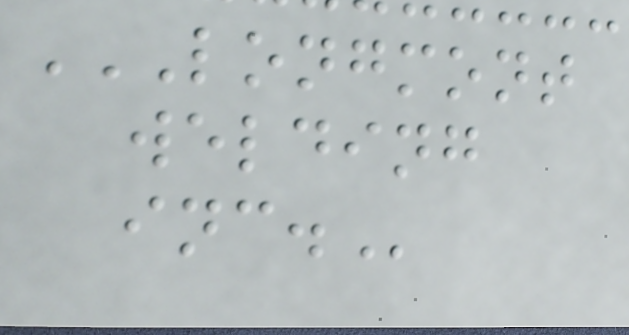LONGMONT
WELDING
INC.
